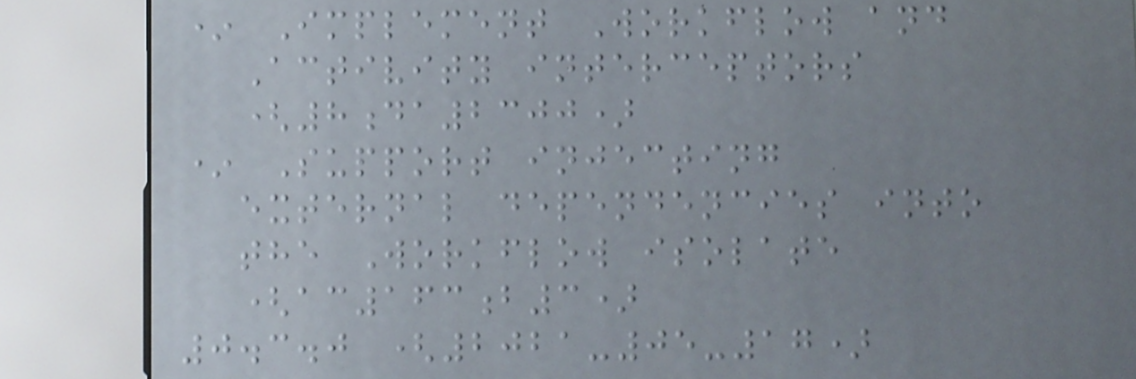* Implement Workflow and
Activity interceptors
(8da2300)
* Support injecting
external dependencies into
the Workflow isolate
(ac163b3)
0.3.0 (2021-05-17)
